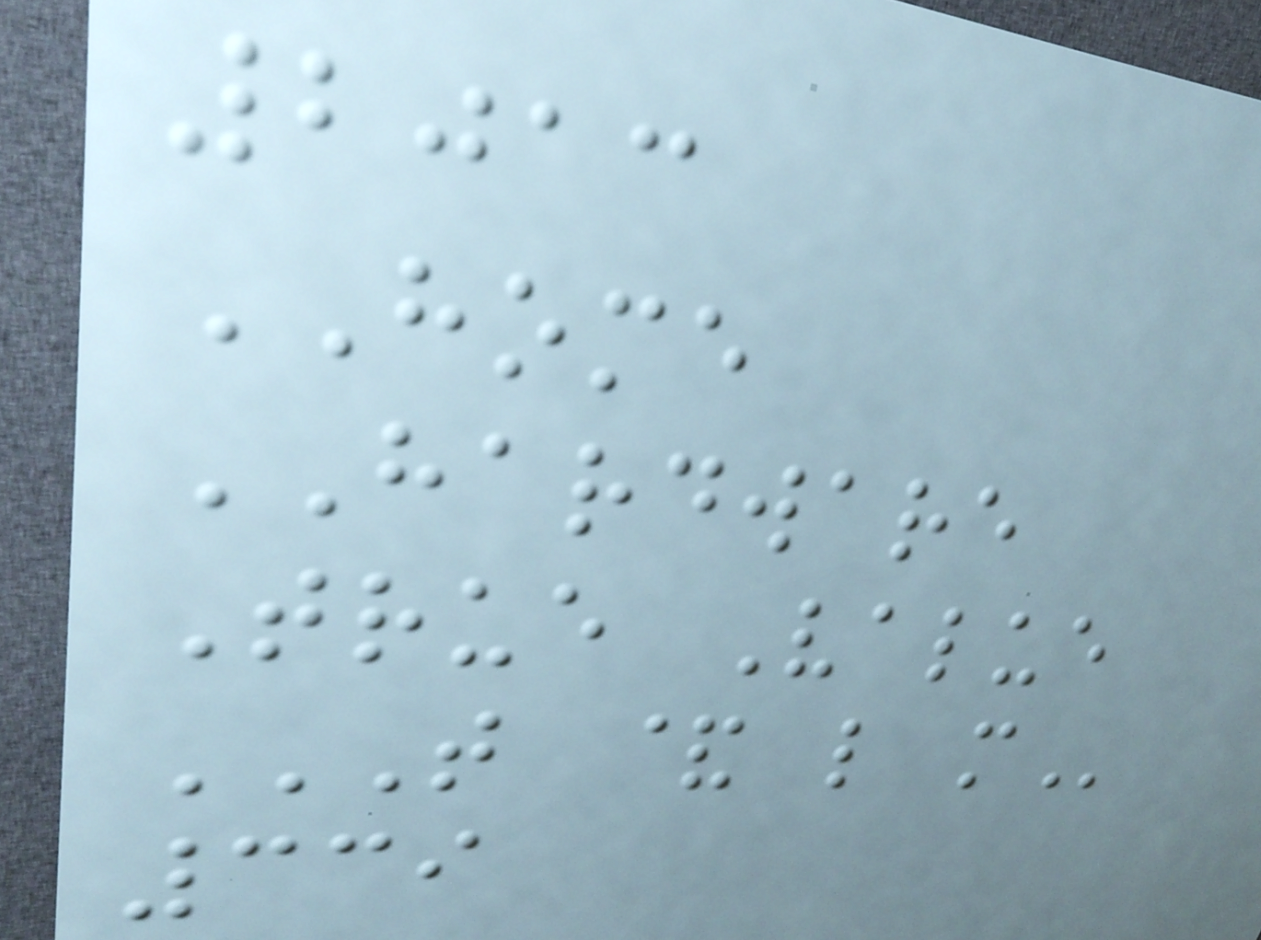2013
HOME
HARDWARE
True Value
T & L M
339
